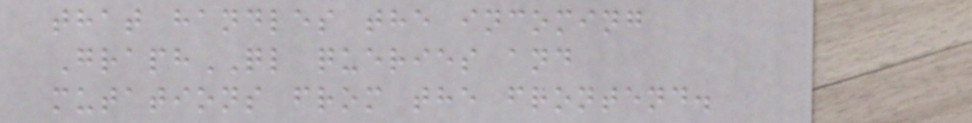that handles the incoming
GraphQL queries and
mutations from the frontend.
